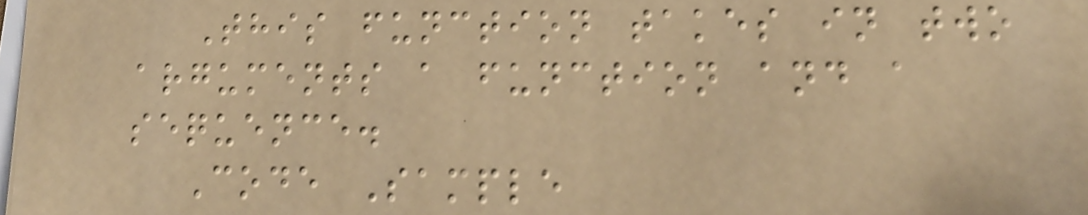This function takes in two
arguments a function and a
sequence.
Code Sample
